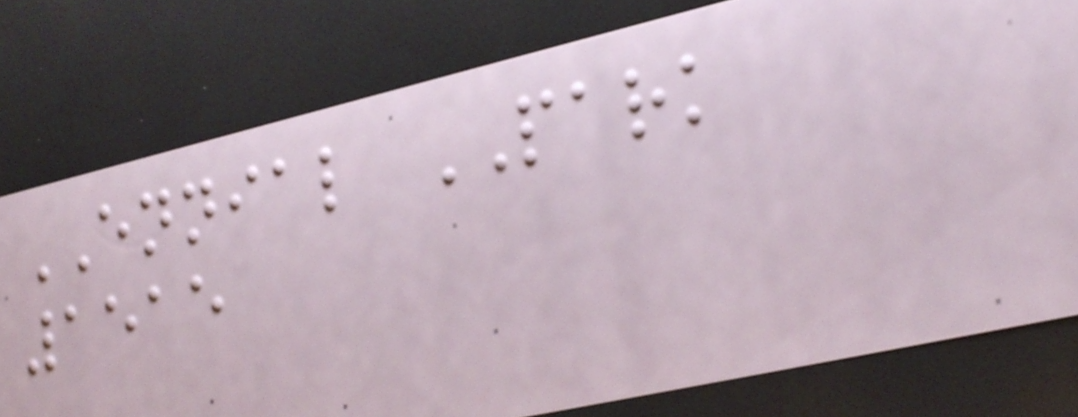ENNIAL PARK
1515
